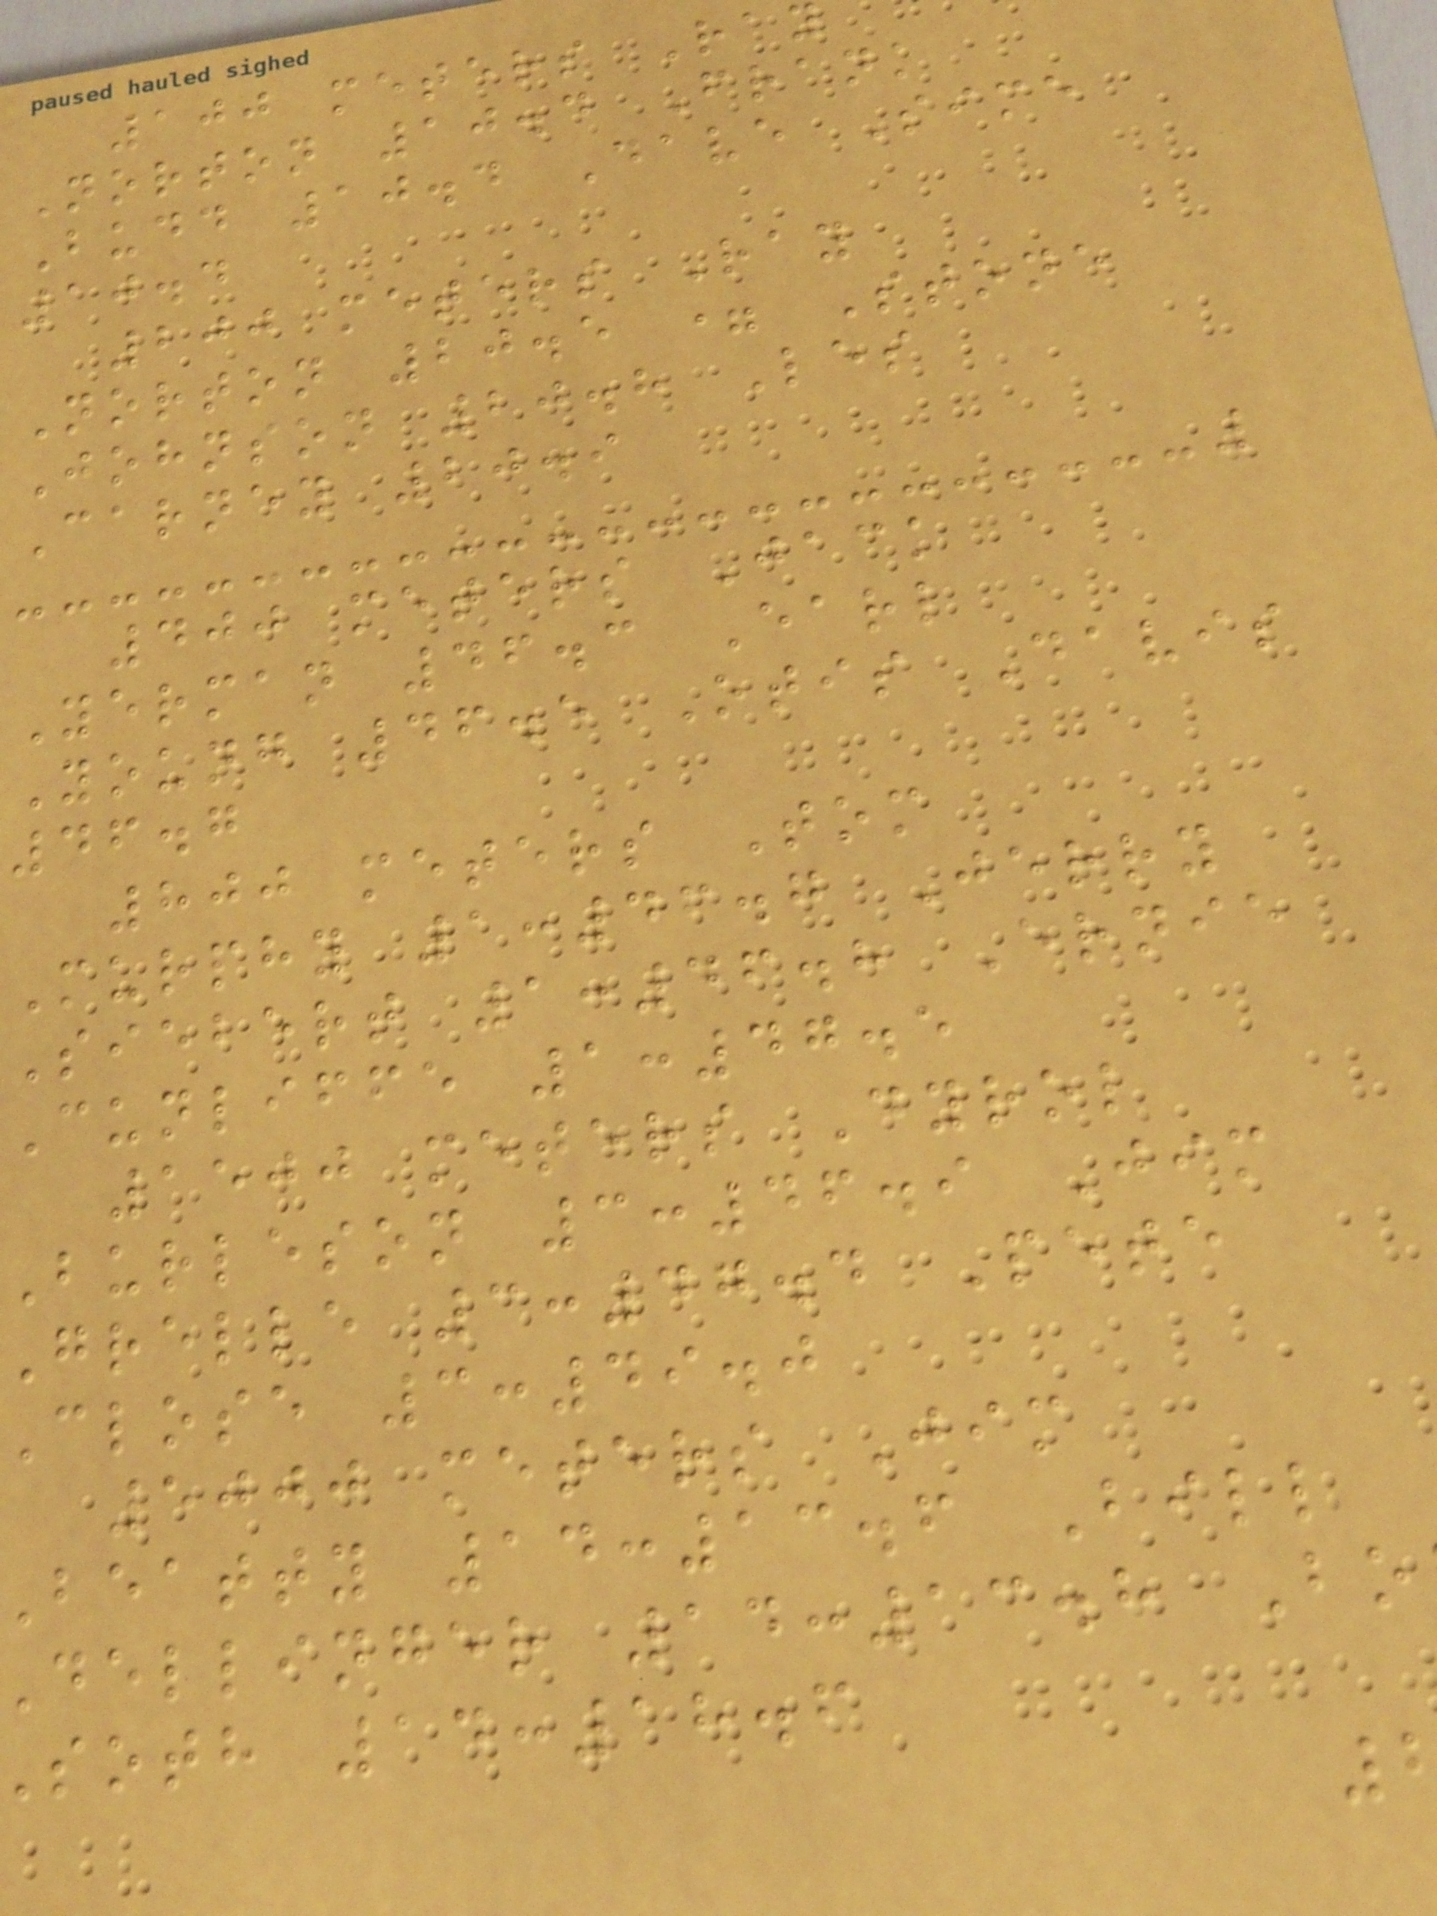100 meters Ray
Norton 10.4 Frank
Budd 10.4 Dave Sime
10.4
200 meters Ray
Norton 20.5 = Stone
Johnson 20.8 Les
Carney 20.9
400 meters Jack
Yerman 46.3 Earl
Young 46.5 Otis Davis
46.7
800 meters Tom
Murphy 1:46.7 Jerry
Siebert 1:46.8 Ernie
Cunliffe 1:47.5
1500 meters Dyrol
Burleson 3:46.9 Jim
Grelle 3:47.4 Pete
Close 3:49.0
5000 meters Jim
beatty 14:13.6 Bill
dellinger 14:13.8 Bo
soth 14:18.6
